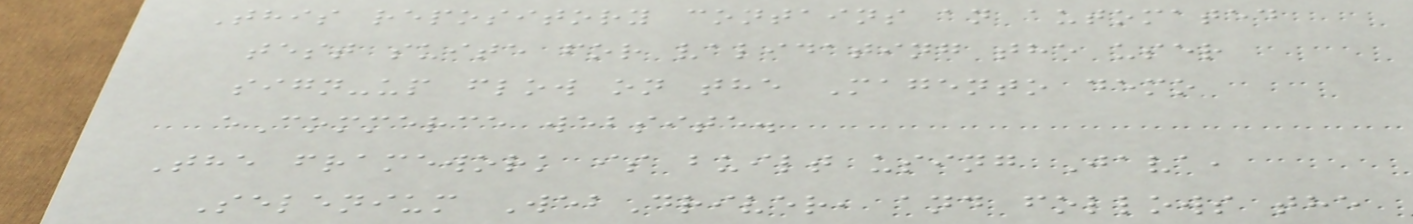This repository contains an automated
test suite for validating the user
sign-up flow on the Magento demo
eCommerce website.
The framework is built using Java,
Selenium WebDriver, and follows the
